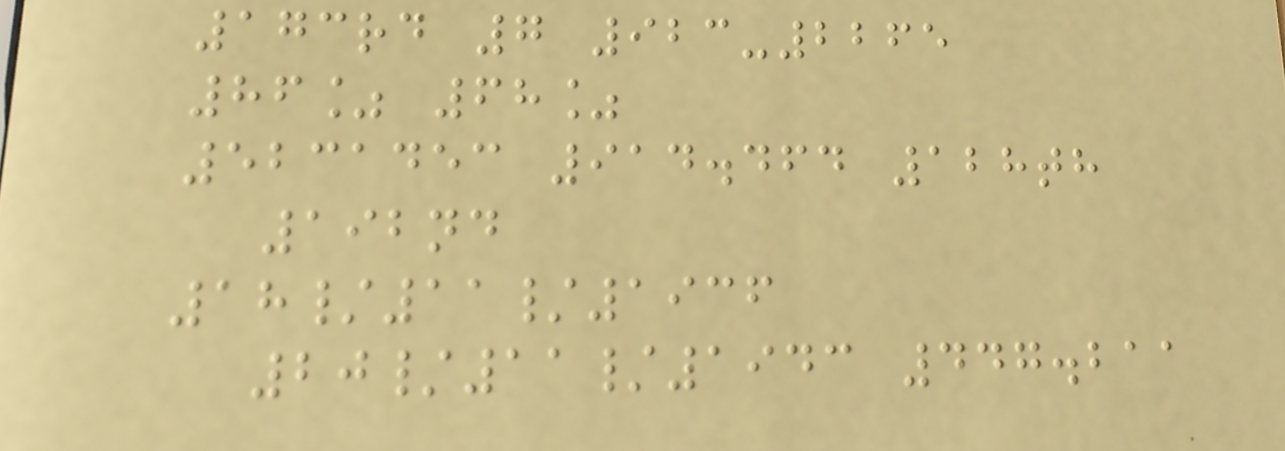173rd 7 923-2265
86% 68%
5231453 914.464 128th
192nd
18/11/1936
20/11/1943 447.211
